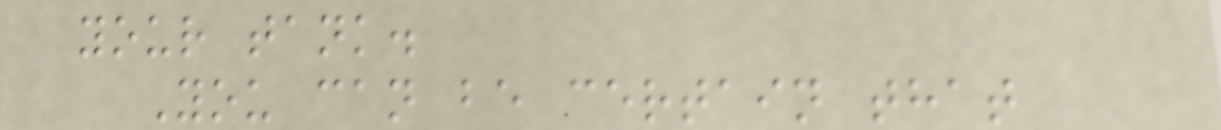your tank.
You can be certain that
